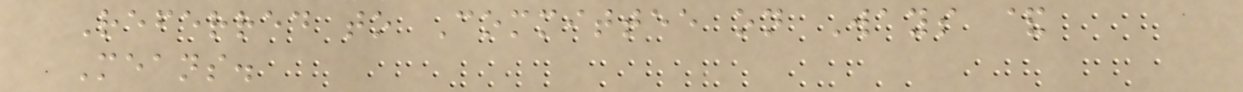Referred to Committee on Ways &
Means.
